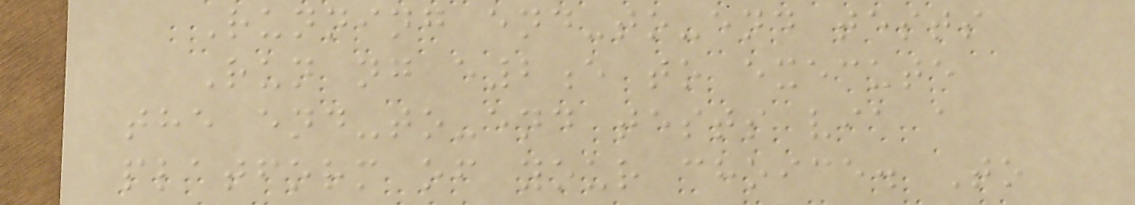Running end-to-end tests
Run ng e2e to execute
the end-to-end tests via a
platform of your choice. To
